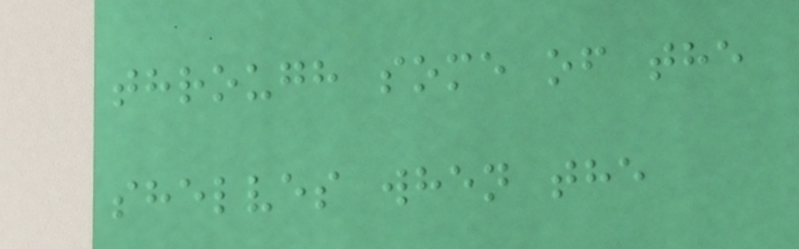through some of the
shelves when the
